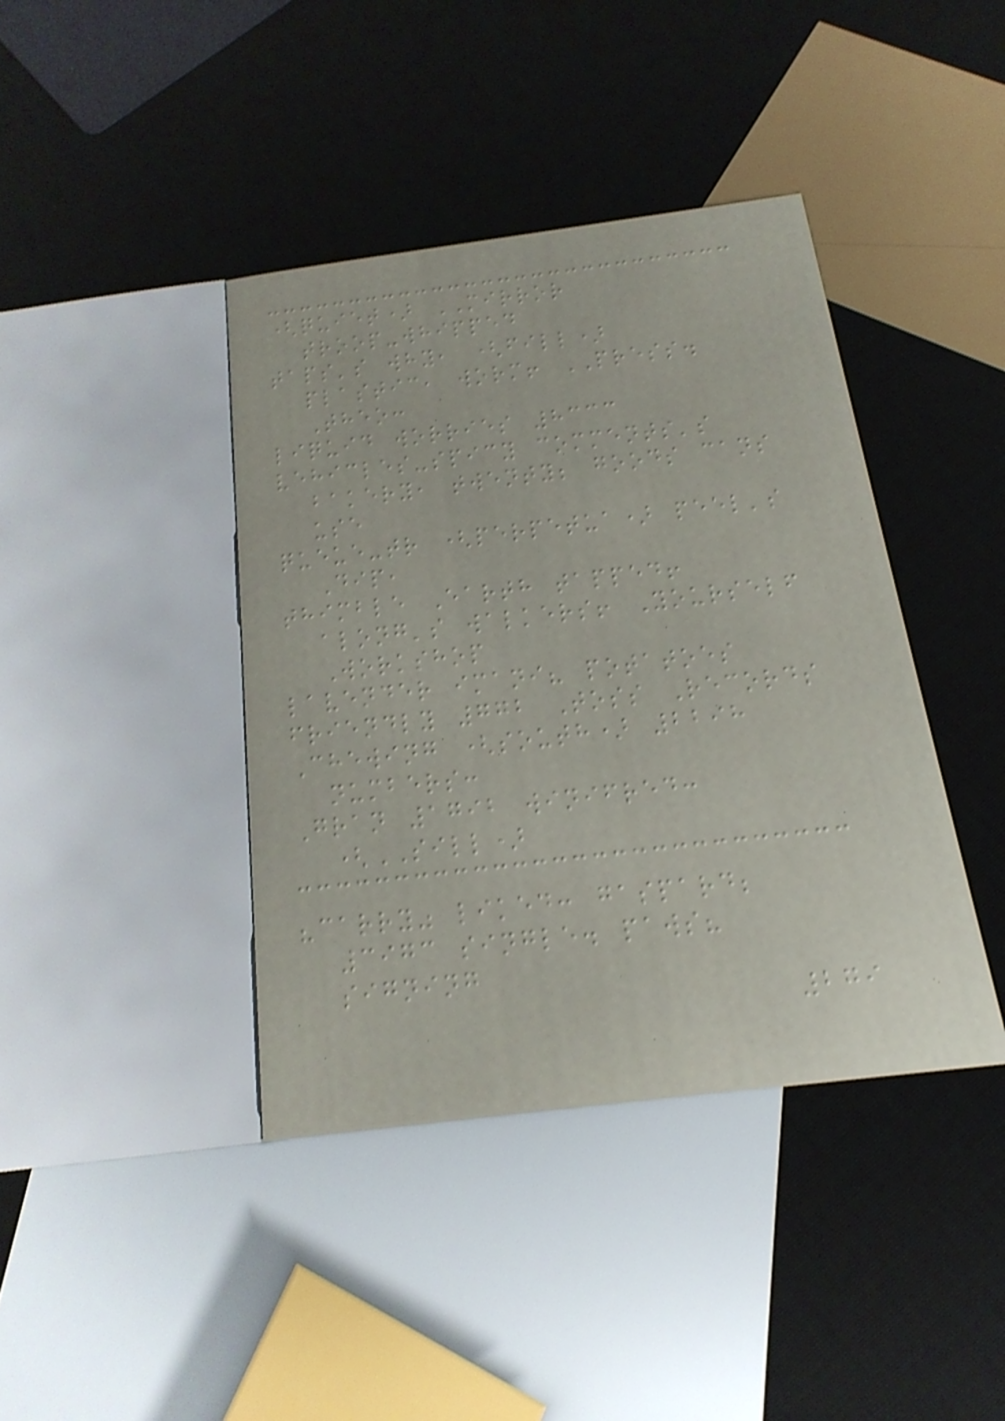(quiet) MIRROR
troop-whipped
taps's why, (fill)
plastic, worm! PRESS.
Theo:
liquid worries 8333
vehicles-spicy comments's
bakery, twenty; goods cans
use
queue-tr (perpetua) peel's
Dip,
thimble Earth tapped!
along's walkers! Yourself
Workshop
lavender imani? potatoes
friendly 772 Toss Records
Chewing (south) 2298
numbers:
Gran 1792 winifred:
(SILL)
"carry" liked: gaspard;
3973 single. paws?
signing
279
